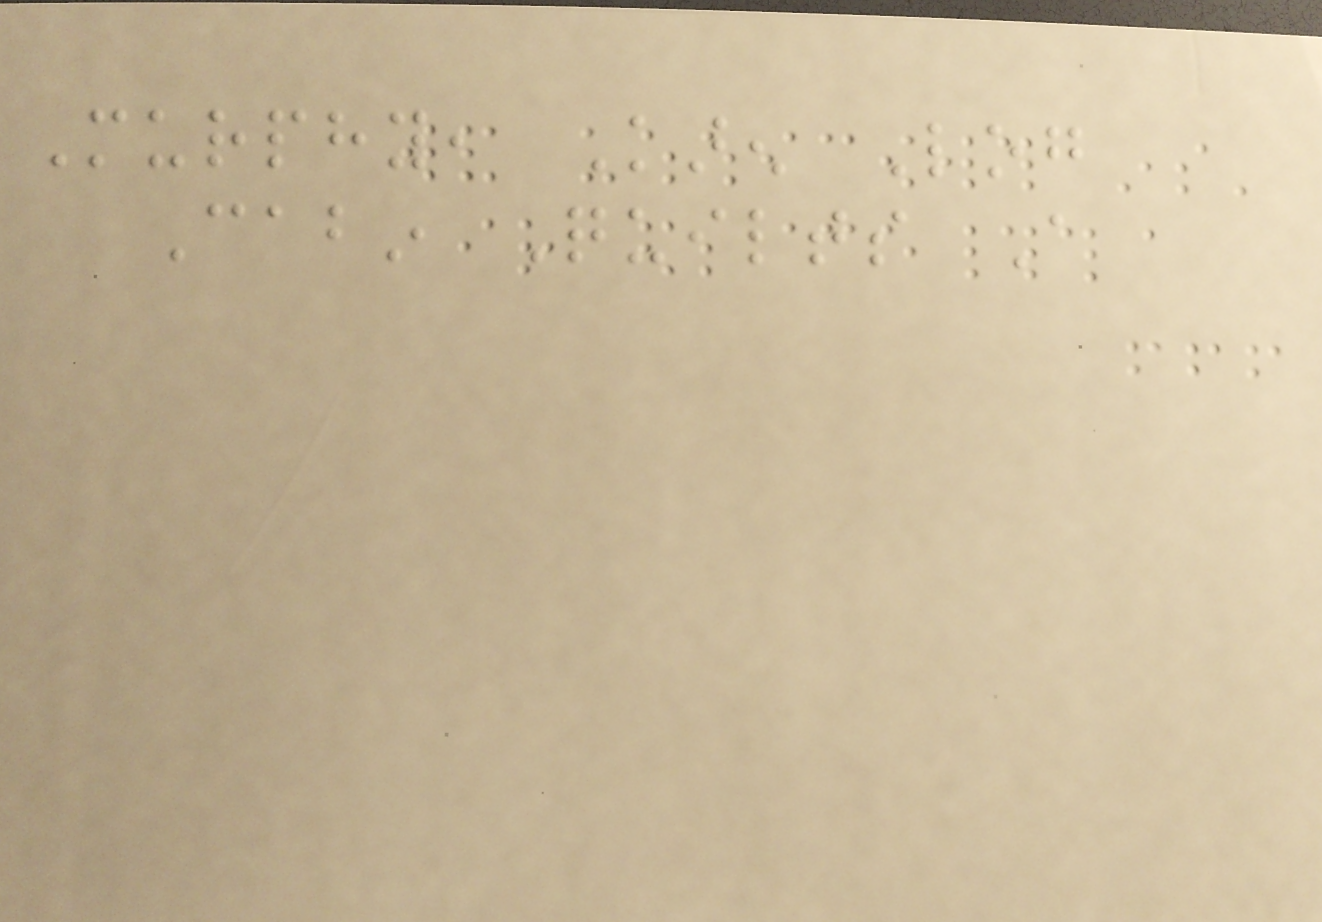Murphy, Karen Log
Cabin Quilts A
